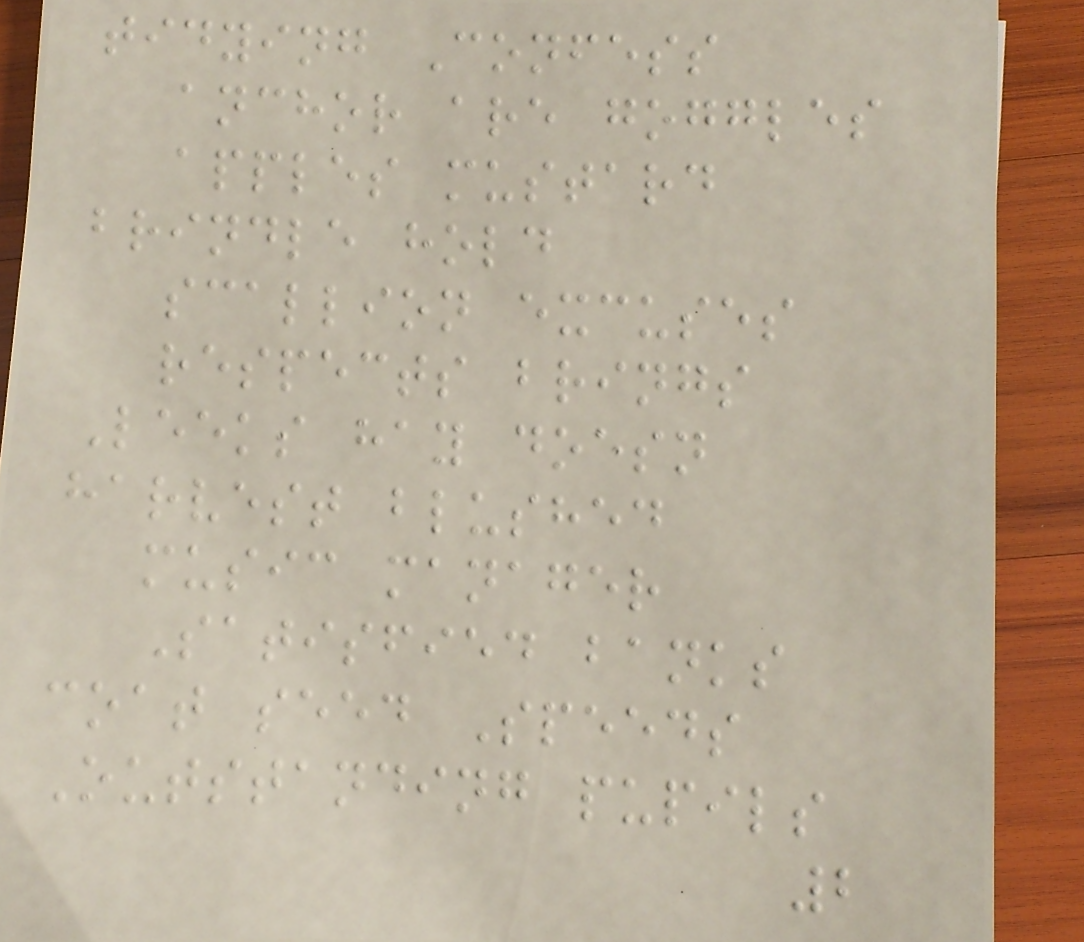tidying Confess
anchor are goggles
apples mustard
brindle hold
scallion excuses
respects brings
Leeks hay doesn
harvest blushed
music manager
Satisfied banks
coat seed Speeds
Outstanding pupils
2
